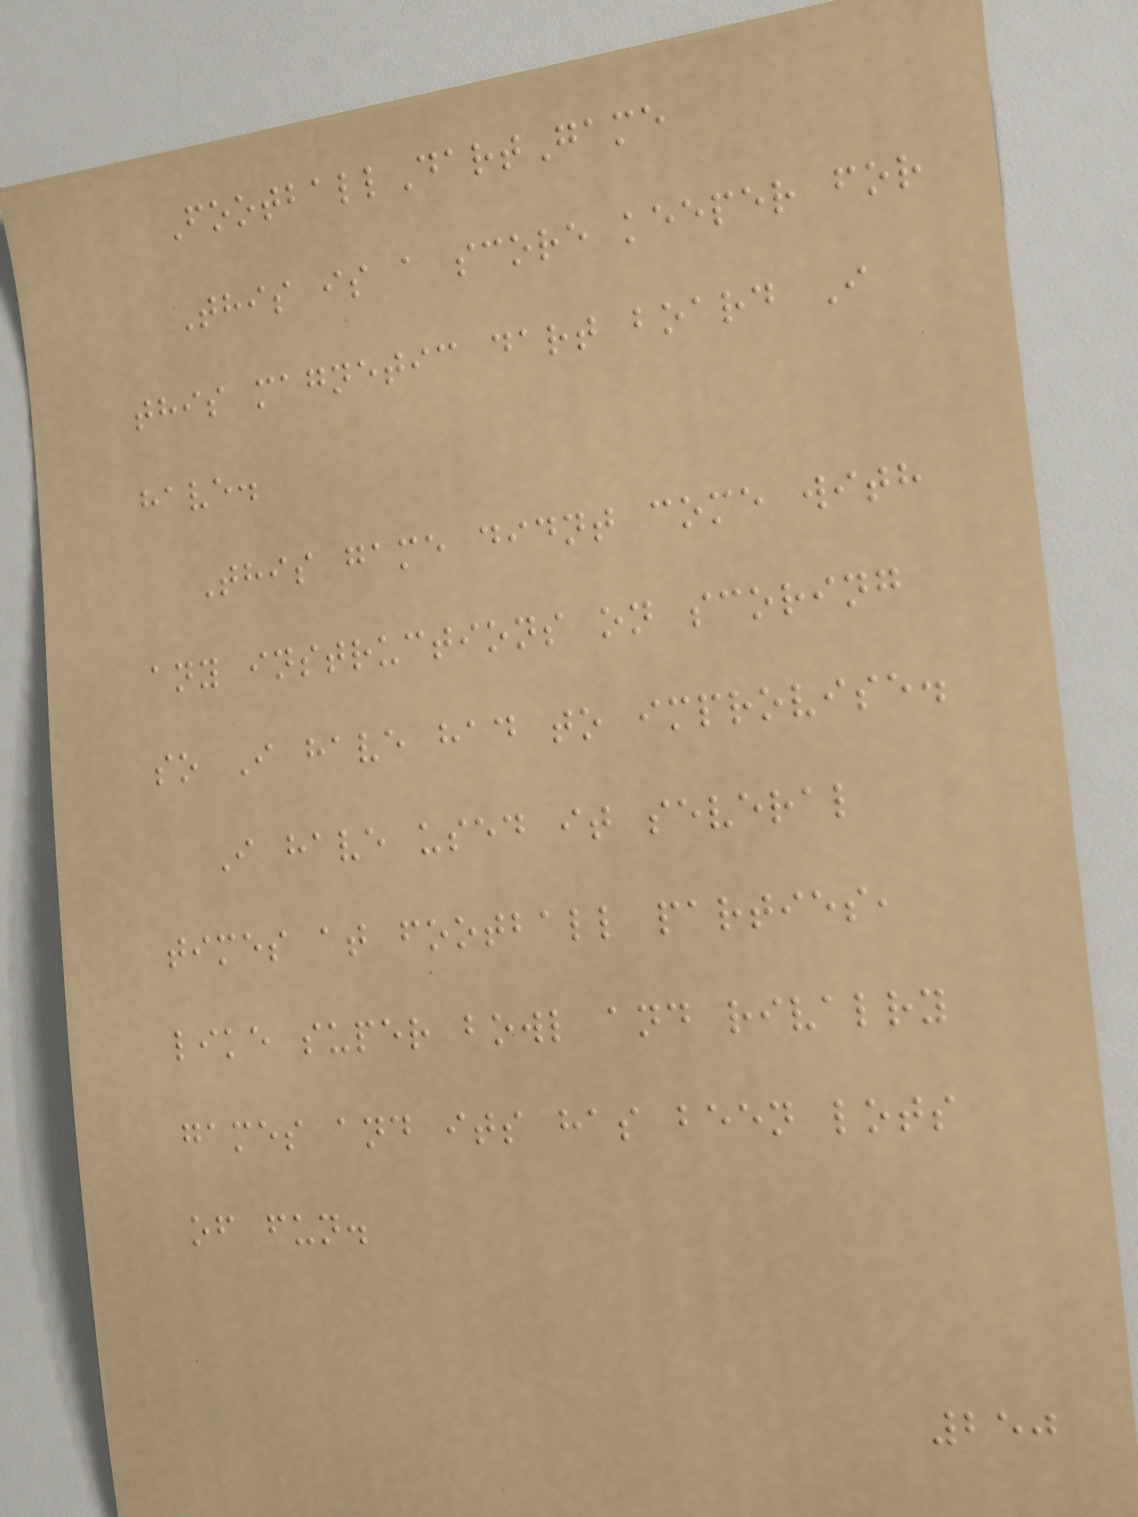FootballDartGame
This is a score keeper for
this magnetic dart board I
have.
This game didnt come with
any instructions on scoring
so I have had to improvise.
I have used it several
times at football parties,
like super bowl and rivalry
games and its has been lots
of fun.
250
